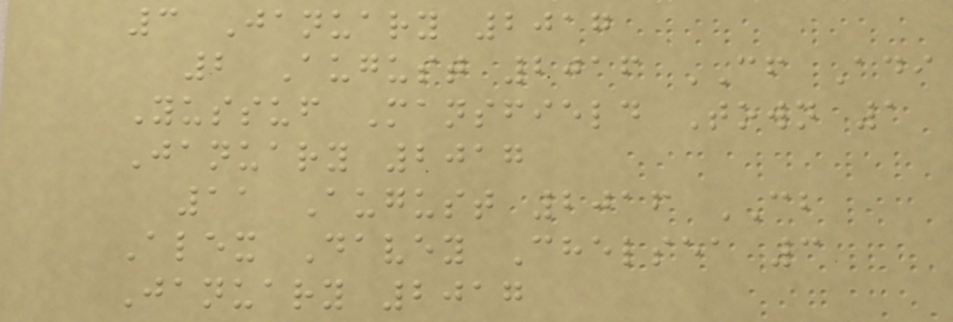3 January 2017
2 August 2016 CF Adi
Yussuf Mansfield Town 1
January 2017
11 August 2016 CB
Alex Davey Chelsea 3
January 2017
